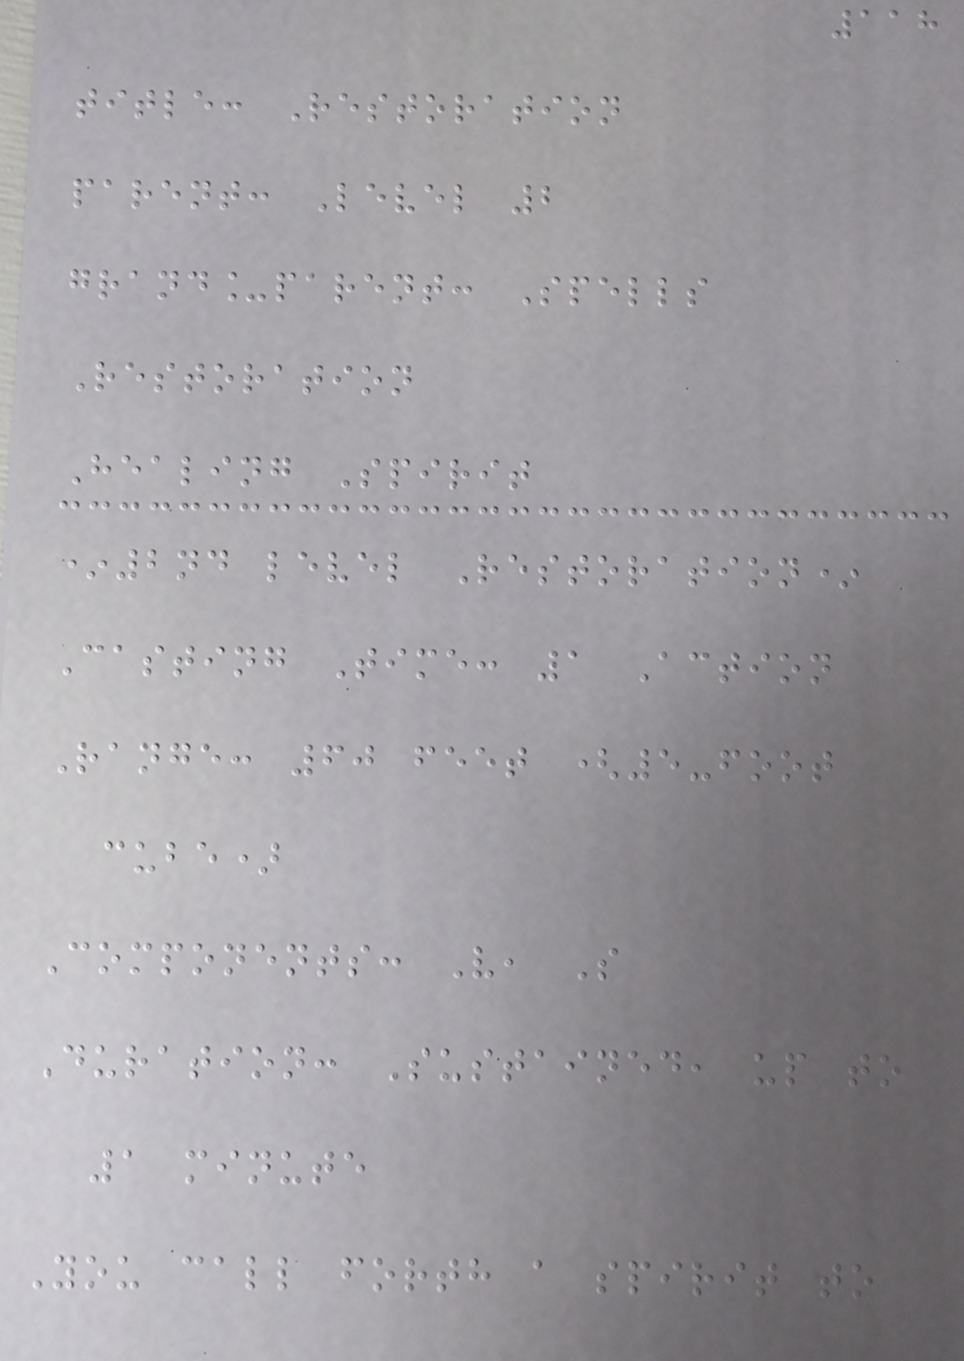118
title: Restoration
parent: Level 2
grand_parent: Spells
Restoration
Healing Spirit
*2nd level Restoration*
Casting Time: 1 Action
Range: 60 feet (5-foot
cube)
Components: V, S
Duration: Sustained, up to
1 minute
You call forth a spirit to
